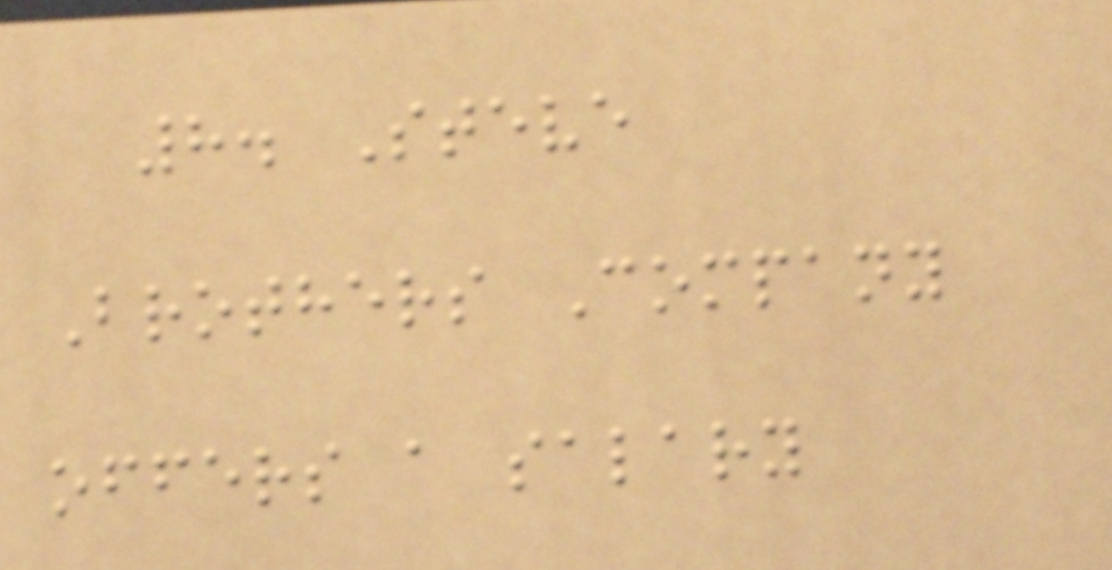8. Steve
Brothers Company
offers a salary
